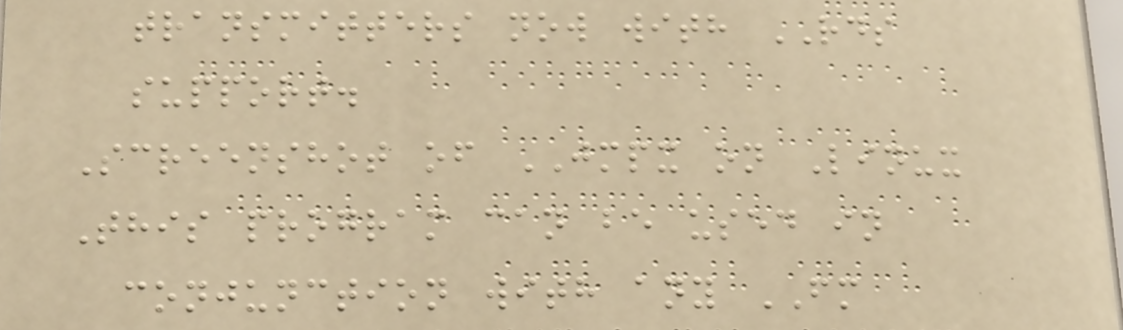transmitters now with RDS
support.
Screenshot of JMPX on Linux
This program can be used in
conjunction with any FM
